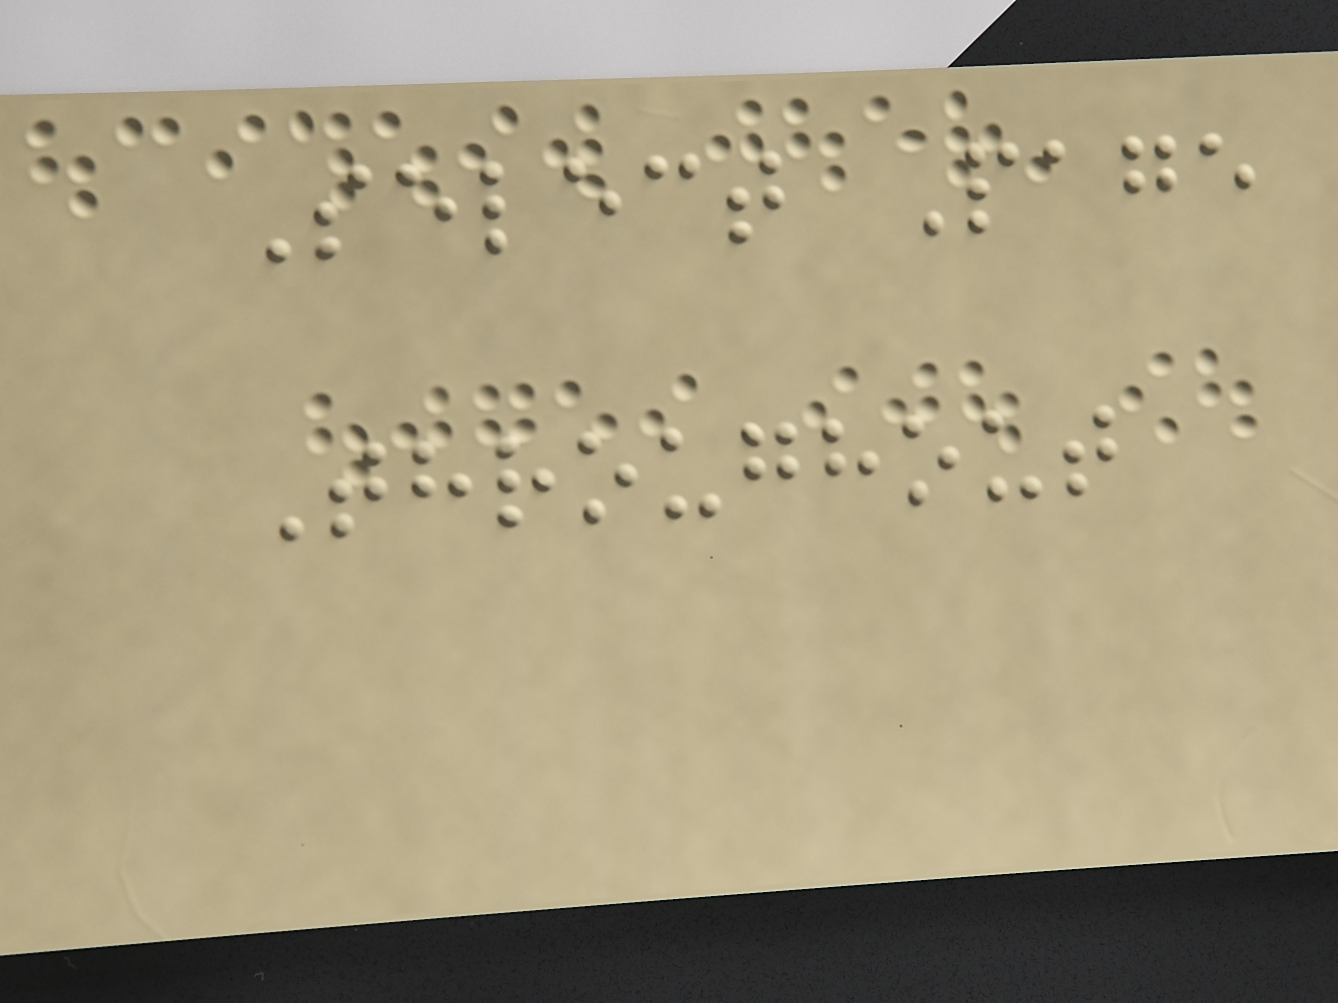Select Page
Throughout
